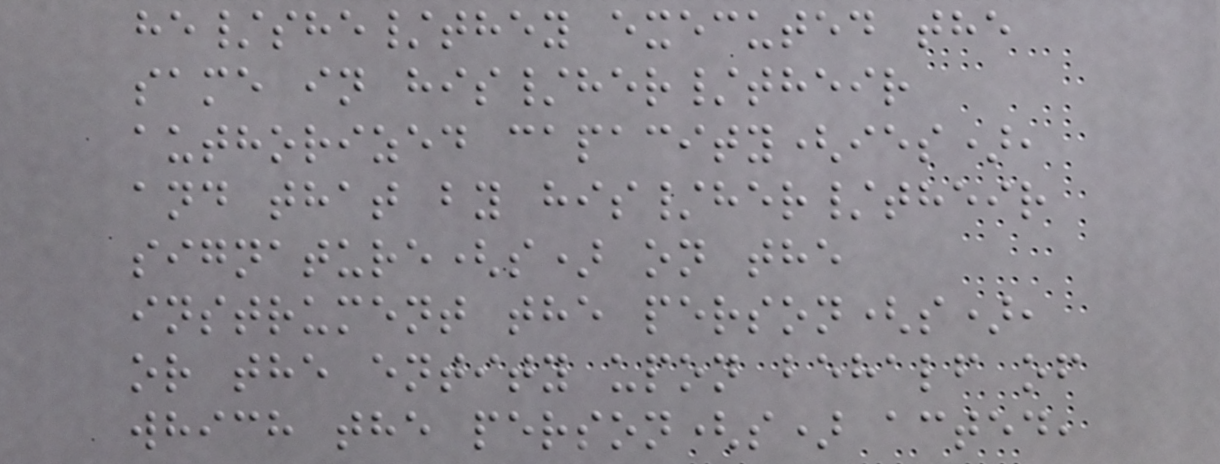he/she/they executed the
same in his/her/their
authorized capacity(ies),
and that by his/her/their
signature(s) on the
instrument the person(s),
or the entity upon behalf of
which the person(s) acted,
